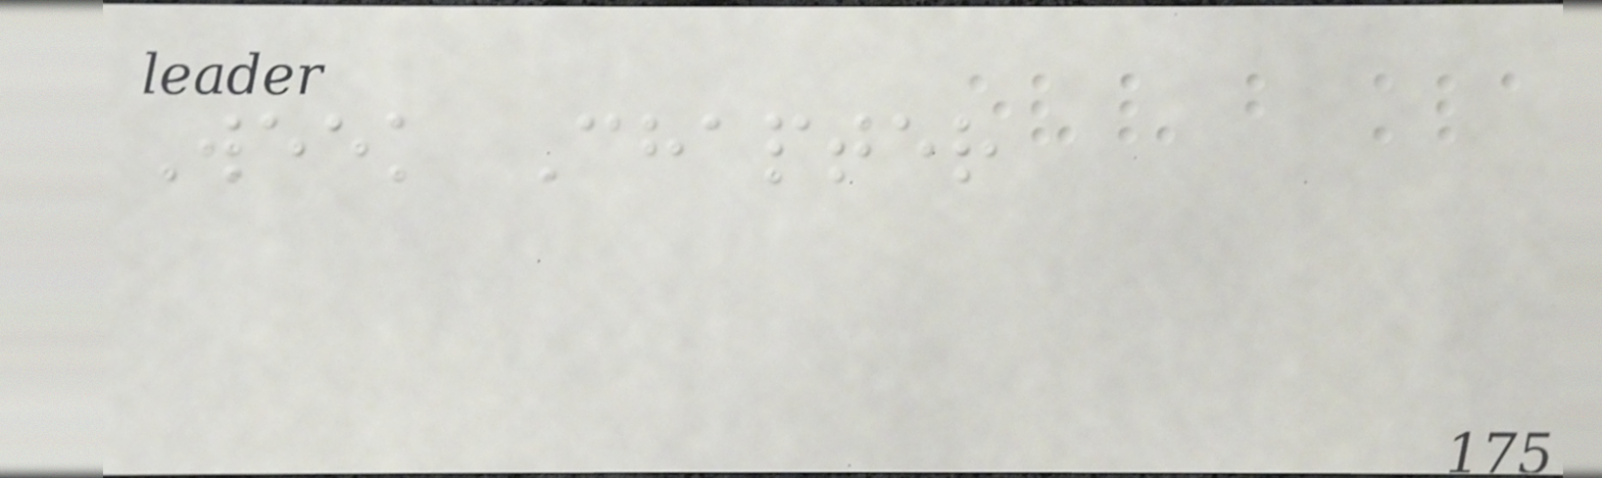Week Chapter
